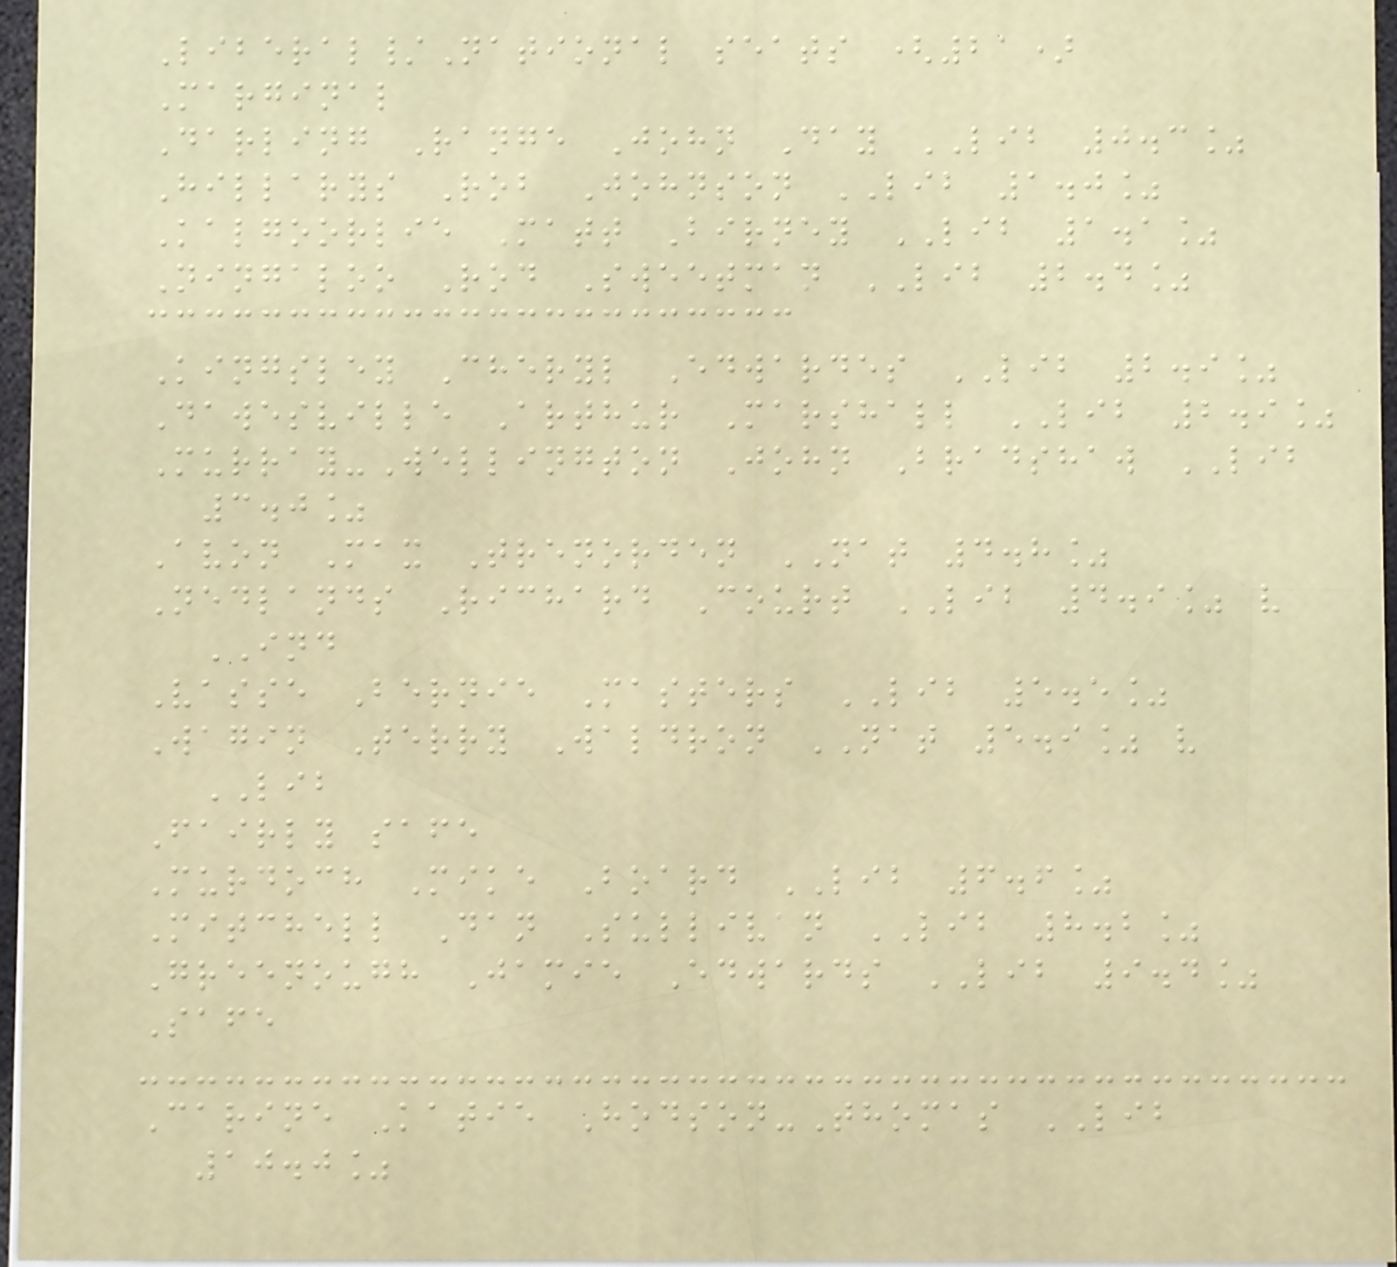Liberal/National seats (21)
Marginal
Darling Range John Day LIB 0.3%
Hillarys Rob Johnson LIB 1.0%
Kalgoorlie Matt Birney LIB 1.1%
Ningaloo Rod Sweetman LIB 2.4%
Kingsley Cheryl Edwardes LIB 2.9%
Dawesville Arthur Marshall LIB 2.9%
Murray-Wellington John Bradshaw LIB
3.0%
Avon Max Trenorden NAT 4.8%
Nedlands Richard Court LIB 4.9% v
IND
Vasse Bernie Masters LIB 5.5%
Wagin Terry Waldron NAT 5.9% v
LIB
Fairly safe
Murdoch Mike Board LIB 6.6%
Mitchell Dan Sullivan LIB 8.2%
Greenough Jamie Edwards LIB 9.4%
Safe
Carine Katie Hodson-Thomas LIB
10.0%
